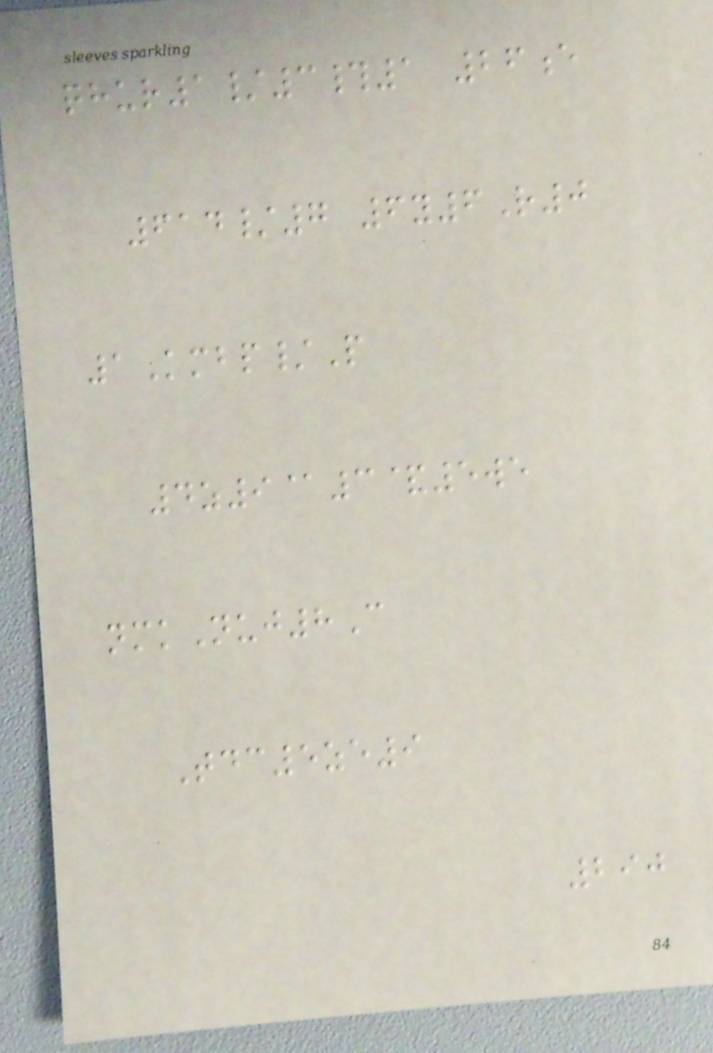qhur1/3#1 26e
614/7 6y6R0
1Kmbp/P
4z9@3&5we
nmkNuj8C
Tdc5ze9
290
